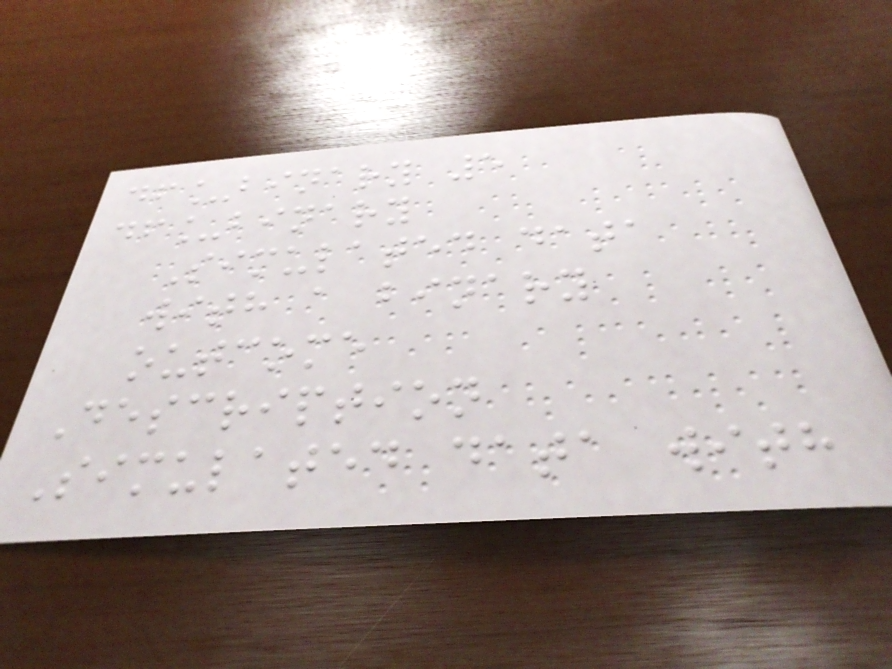df_binary 5
df_binary
Simulated data
with a binary
outcome
Description
Simulated data with
